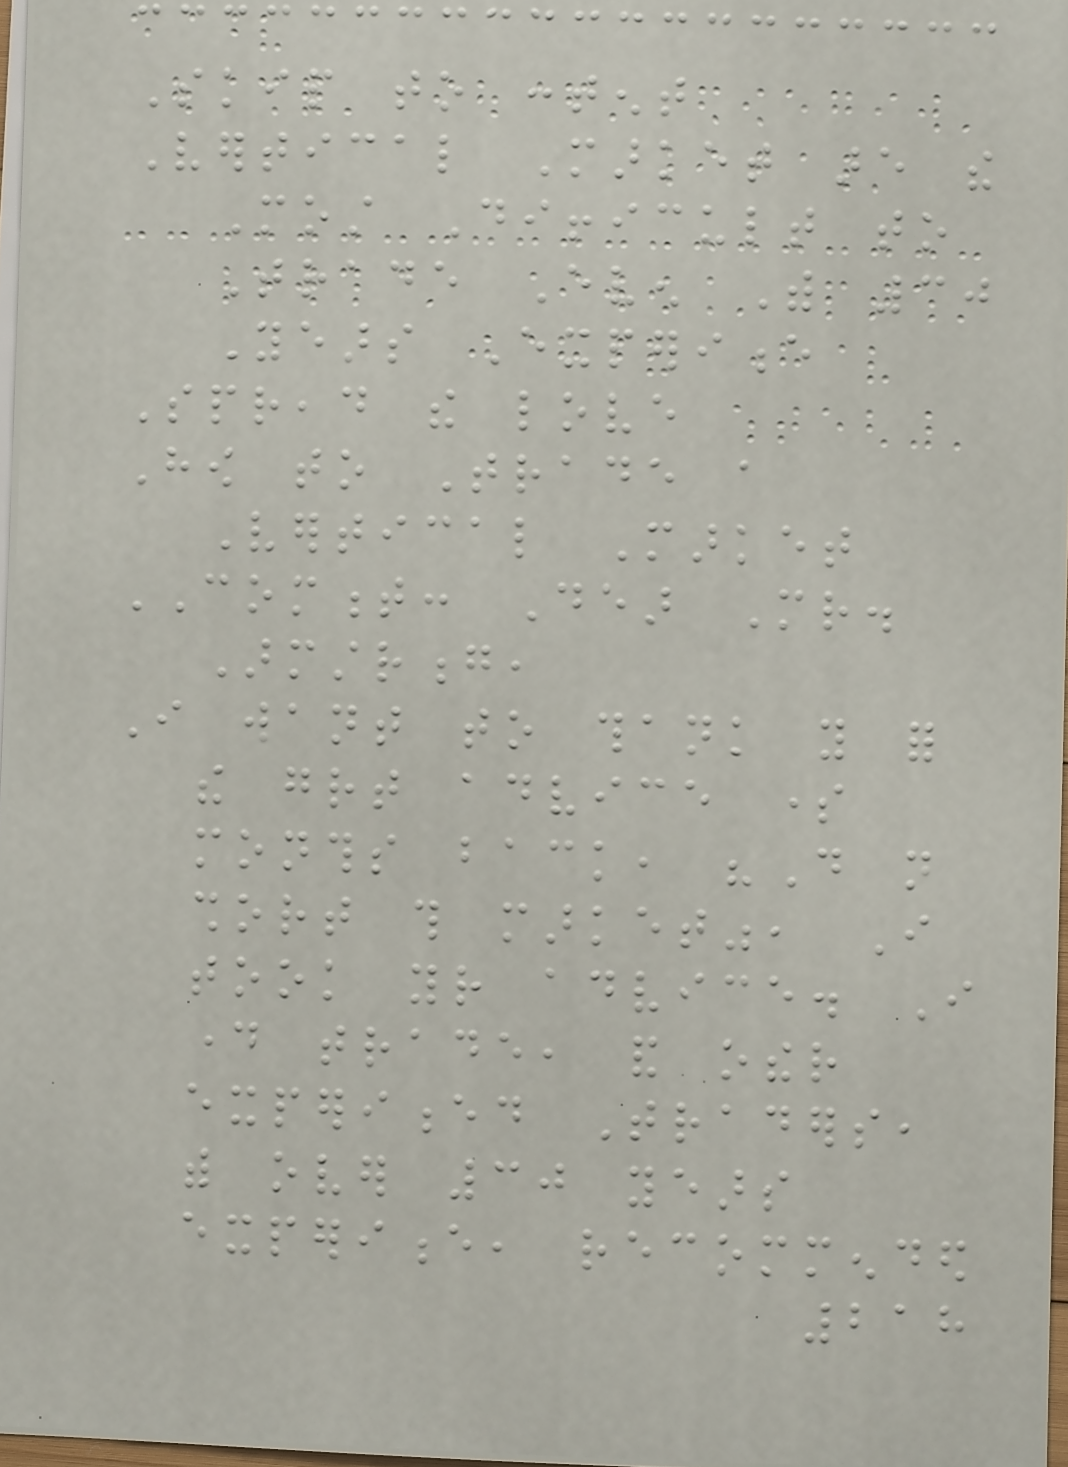Skip to content
Vertical Market are the
Most Difficult to
Trade Even With 30
Years Experience
Spread the love
How to Trade a
Vertical Market
COMMENT: Dear Mr.
Armstrong,
I want to thank you for
the great advice some
months back, "Do not
short this market", I
took your advice. I
day trade, and other
experienced Traders,
with over 30 years
experience, recommended
218
